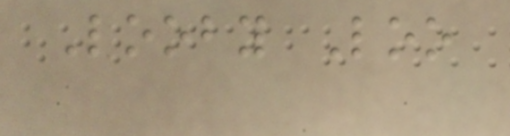Looby Loo
